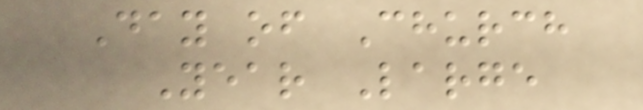Day of Church
Year Large
